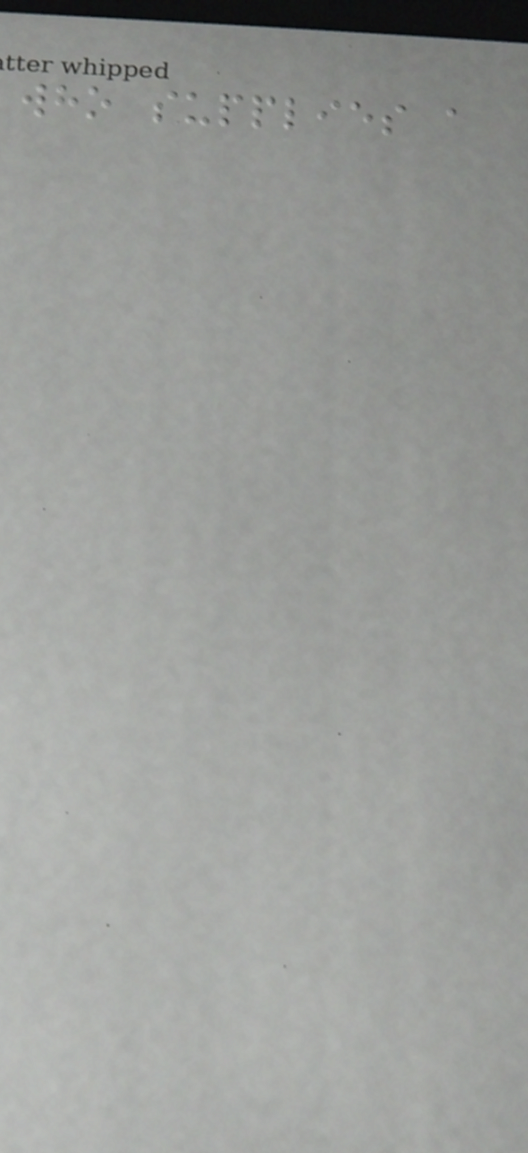who supplies a
